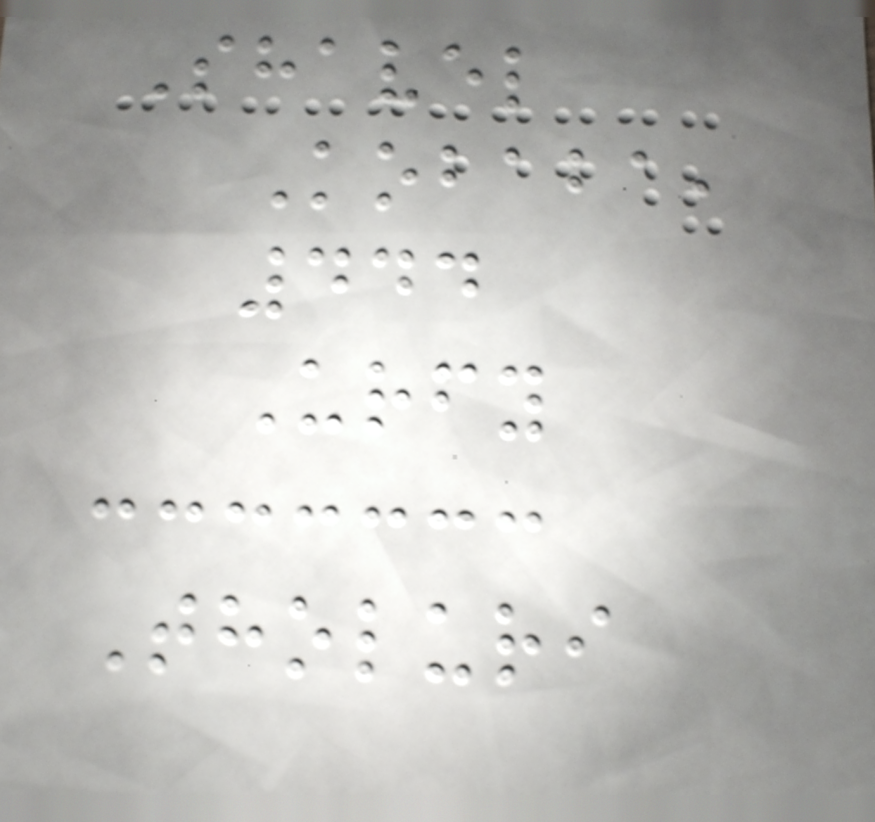Shavel
Kobaba,
444
Urfy
Tholuri
